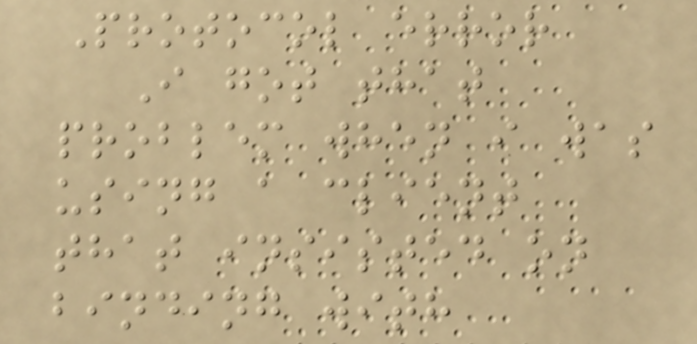Protocol error
I got that
problem when i was
using a client
that insisted on
binding with
